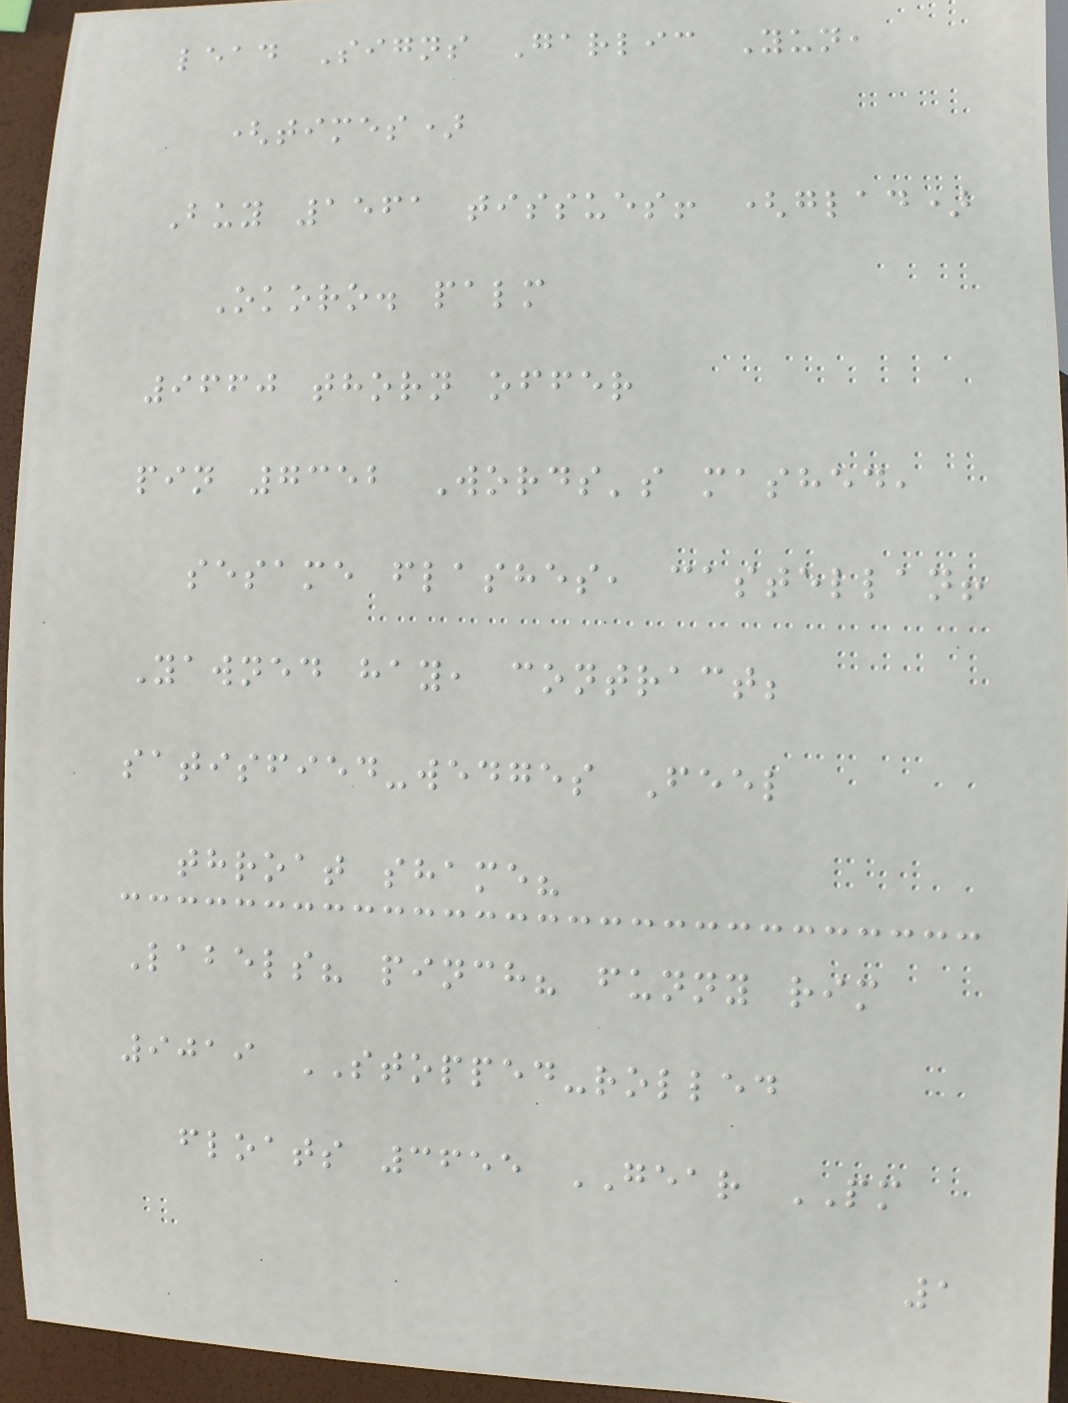lead Signs Garlic Yun,
(times)
Buy 1561 tissues! (glad)
Okoro. palm
9660 thorn offer
pin 7352 Words's mashed,
sesame flashes, castellan!
Yawned hay, contract;
satisfied-wedges Feel
throat shame?
Labels? pinch? funny rim
9019 STOPPED-rolled
floats 3655 GEAR PM
1
